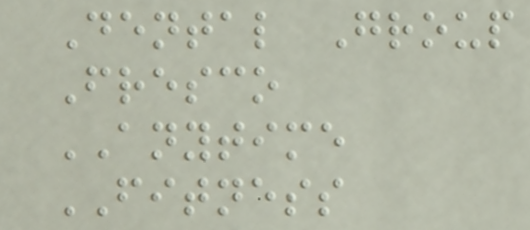Dental Group
Fresco
ANYTIME
FITNESS
